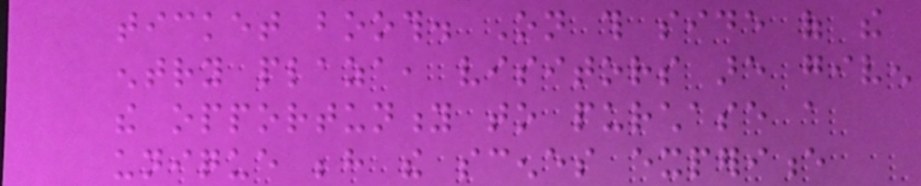ticket booth. On this side of the
entry plaza, visitors are given
the opportunity to purchase a
unique behind the scenes experience
